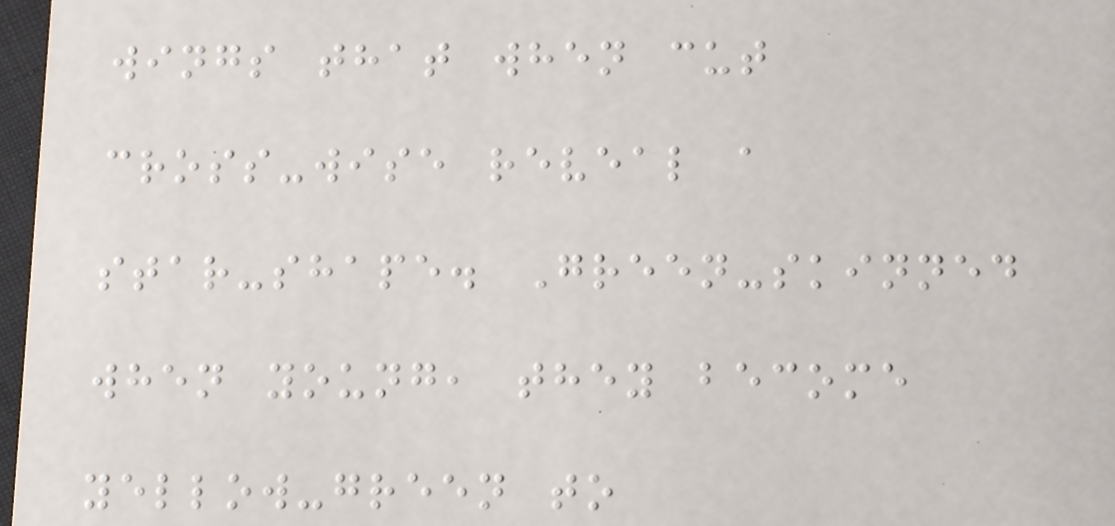wings that when cut
cross-wise reveal a
star-shape. Green-skinned
when young, they become
yellow-green to
